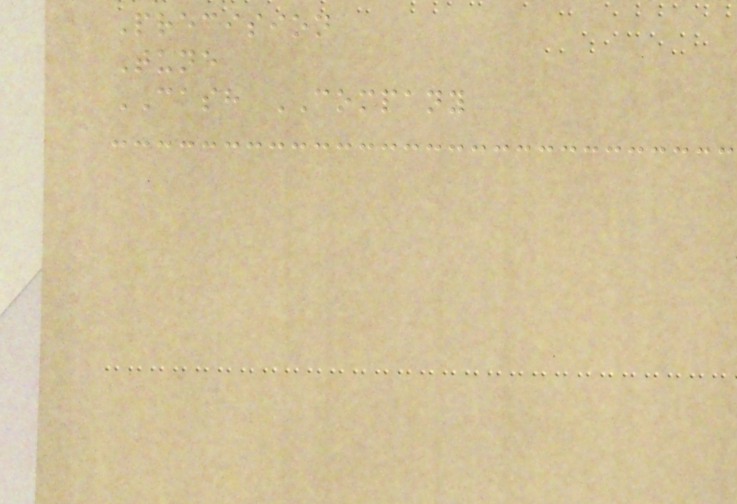Precision
Tune
CASH COMPANY
